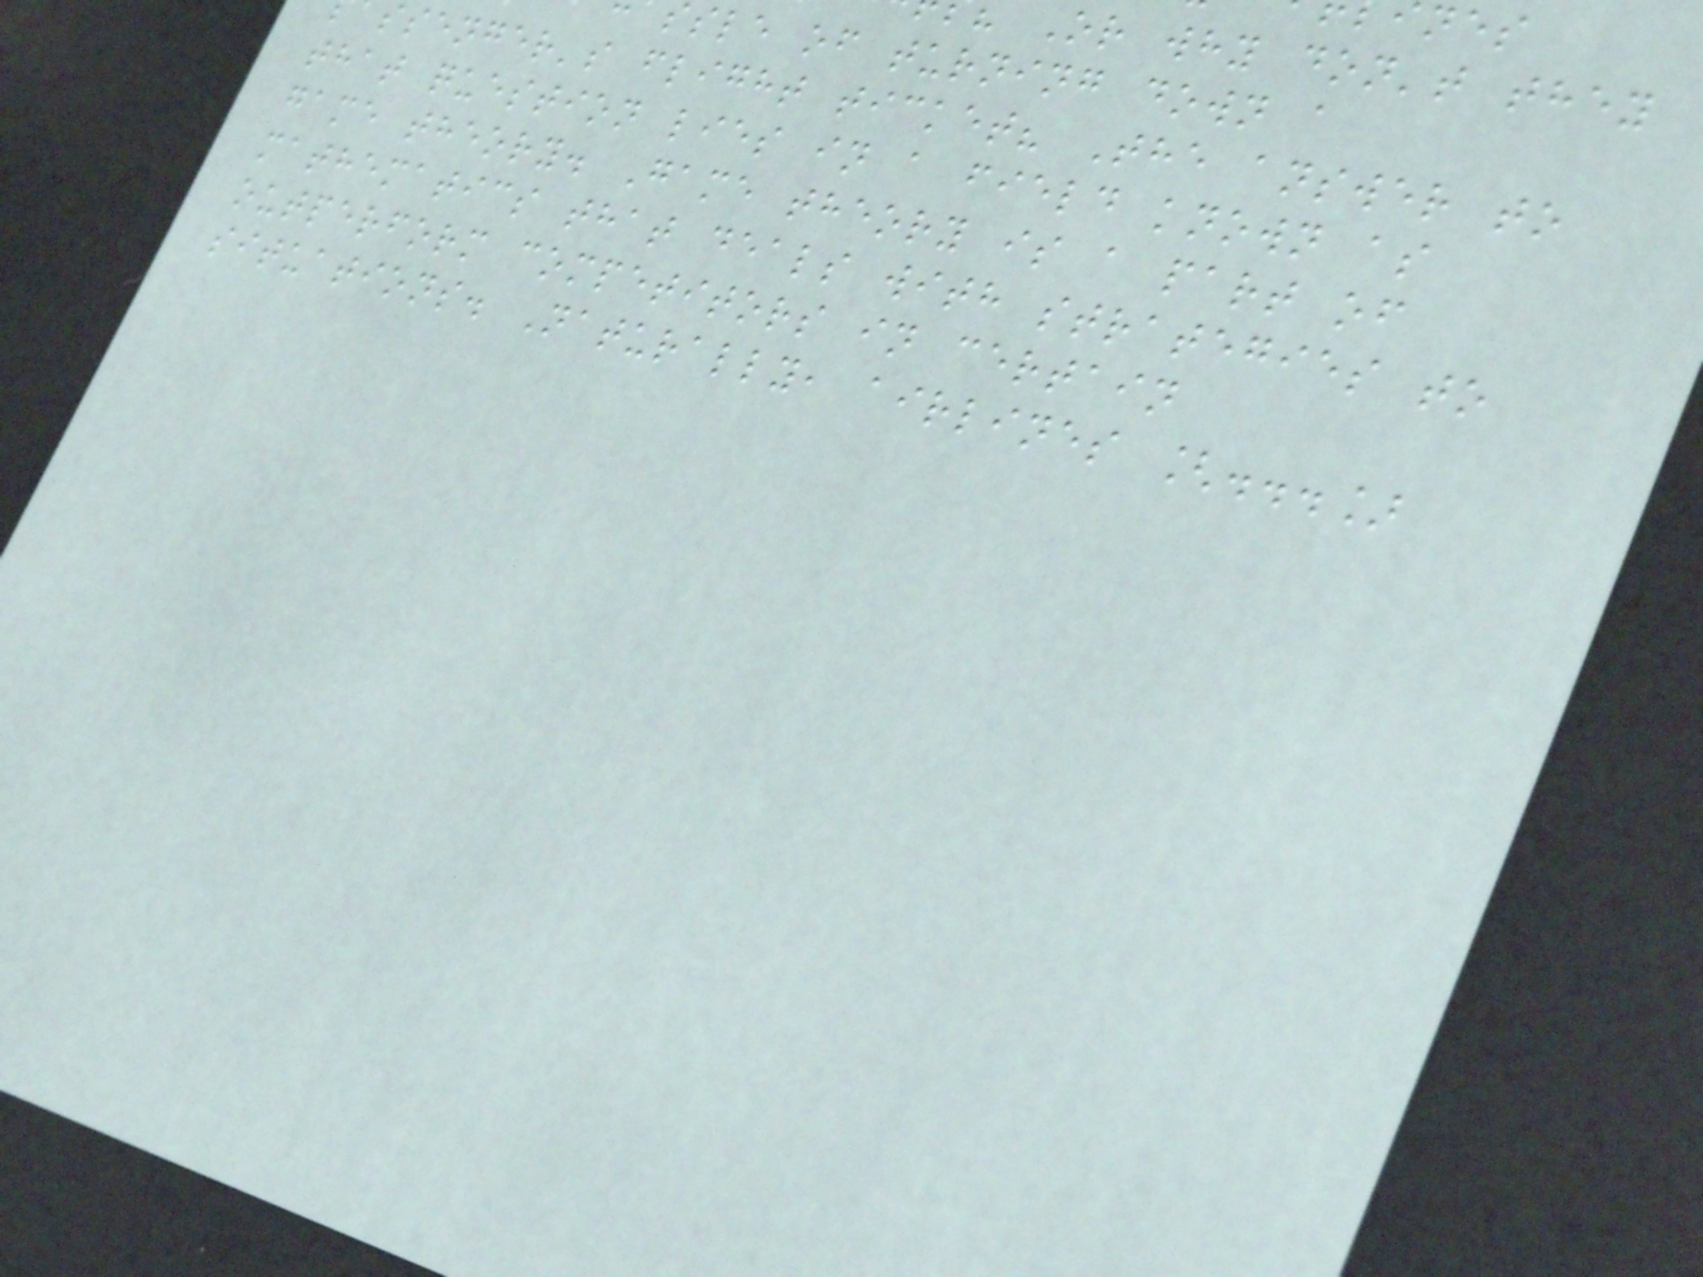Or why don't they
ssle of turning down a
ssenger's flight ticket? The answer to
that question lies in a field known as
game theory. Game theory is a part of
mathematics that deals with strategies to
outperform competitors in certain
situations. Naturally, airlines [...]
